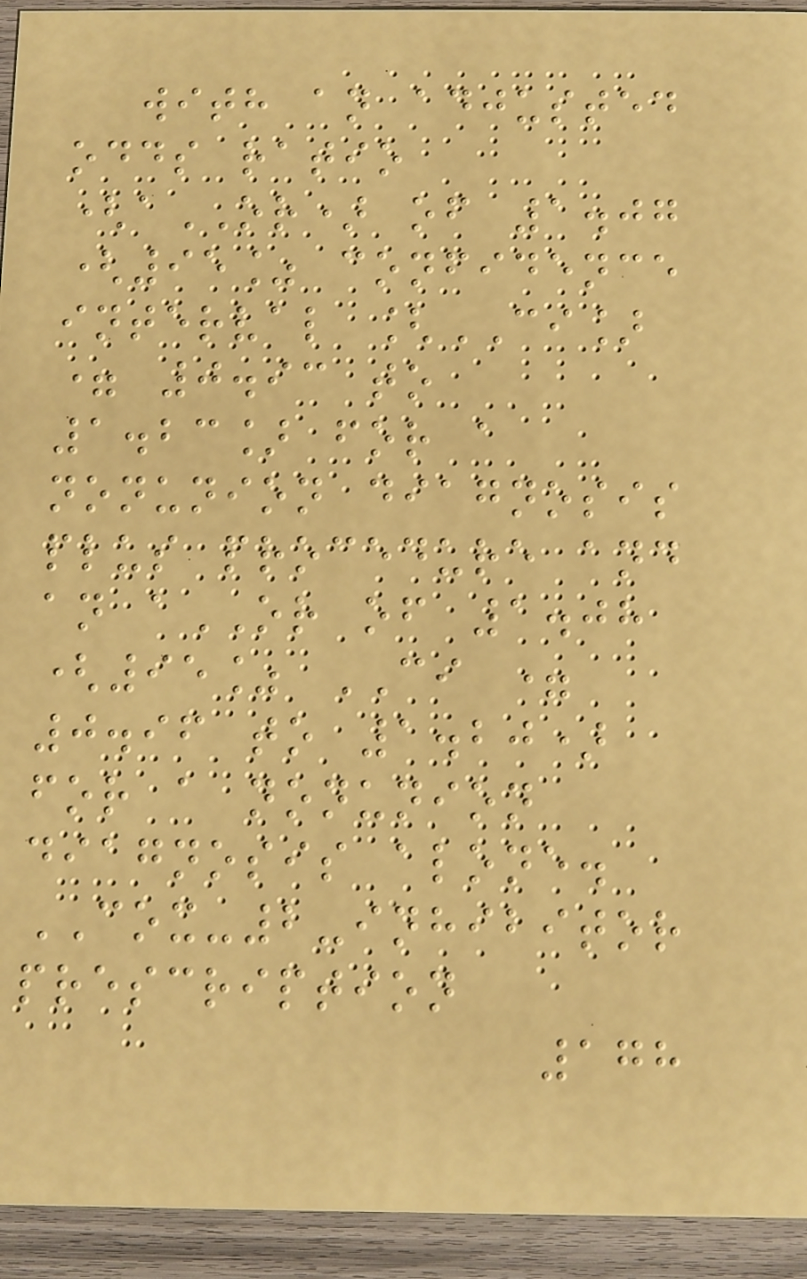with an adjusted
odds ratio
(aOR) of 1.07
(95% confidence
interval [CI]
= 0.93 to
1.23] for a
nonunion diagnosis
plus procedure and
an aOR of 1.08
(95% CI =
0.96 to 1.20)
for a nonunion
diagnosis alone.
COX-2-inhibitor
prescription
178
